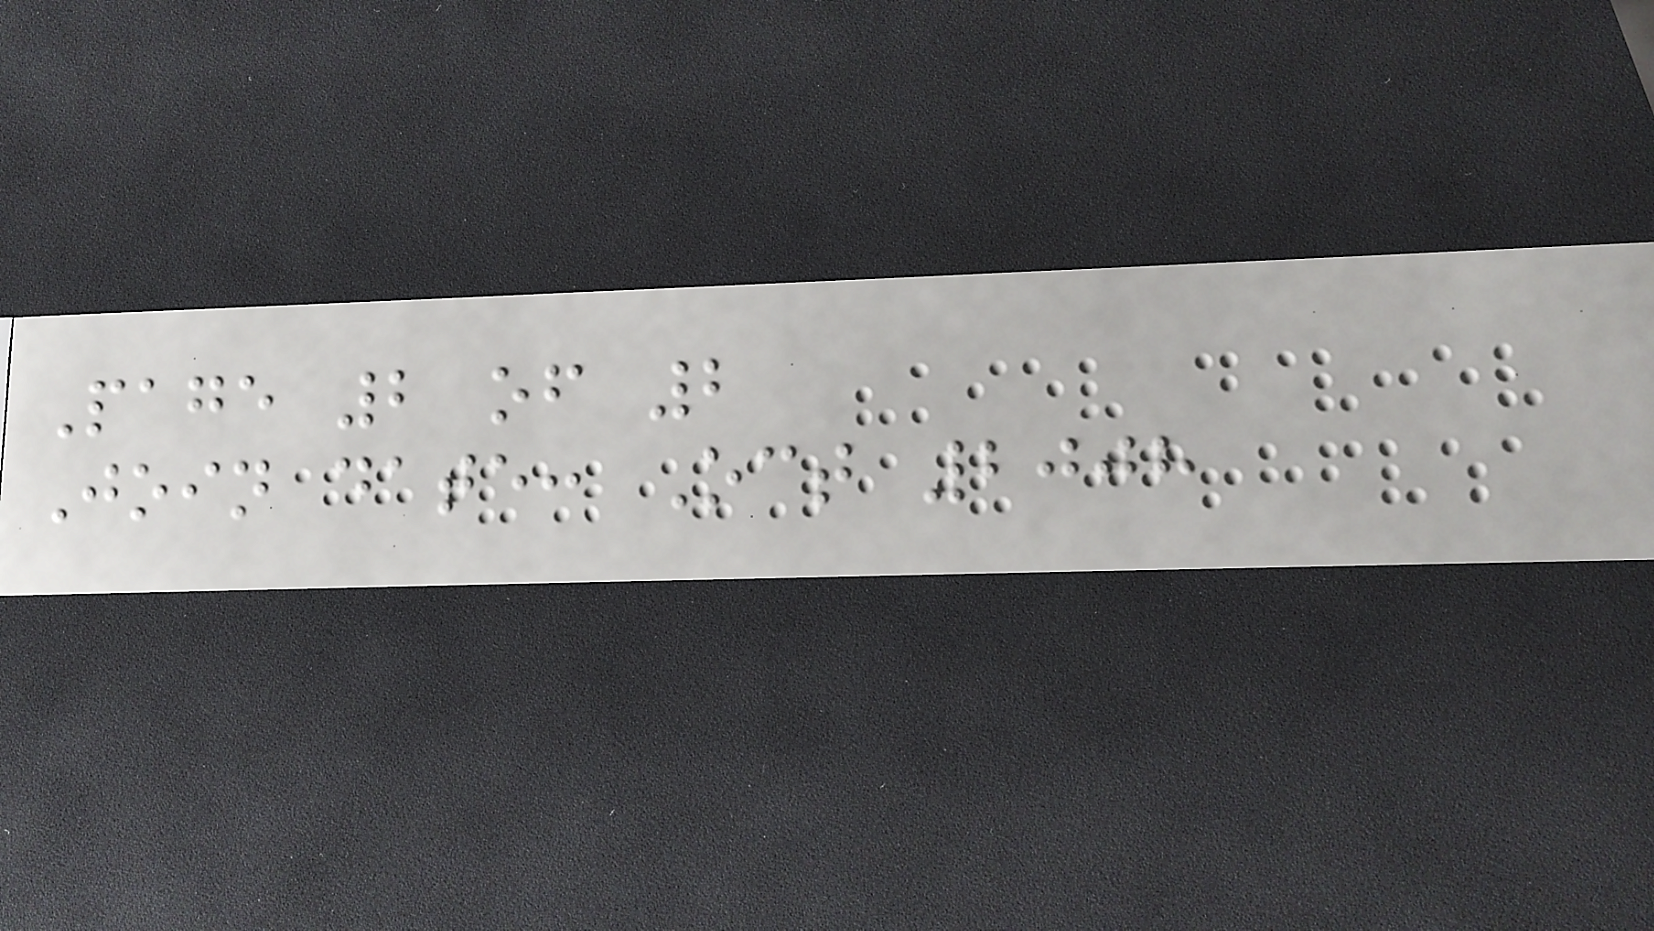Page 2 of 2
Join date: Oct 2008
